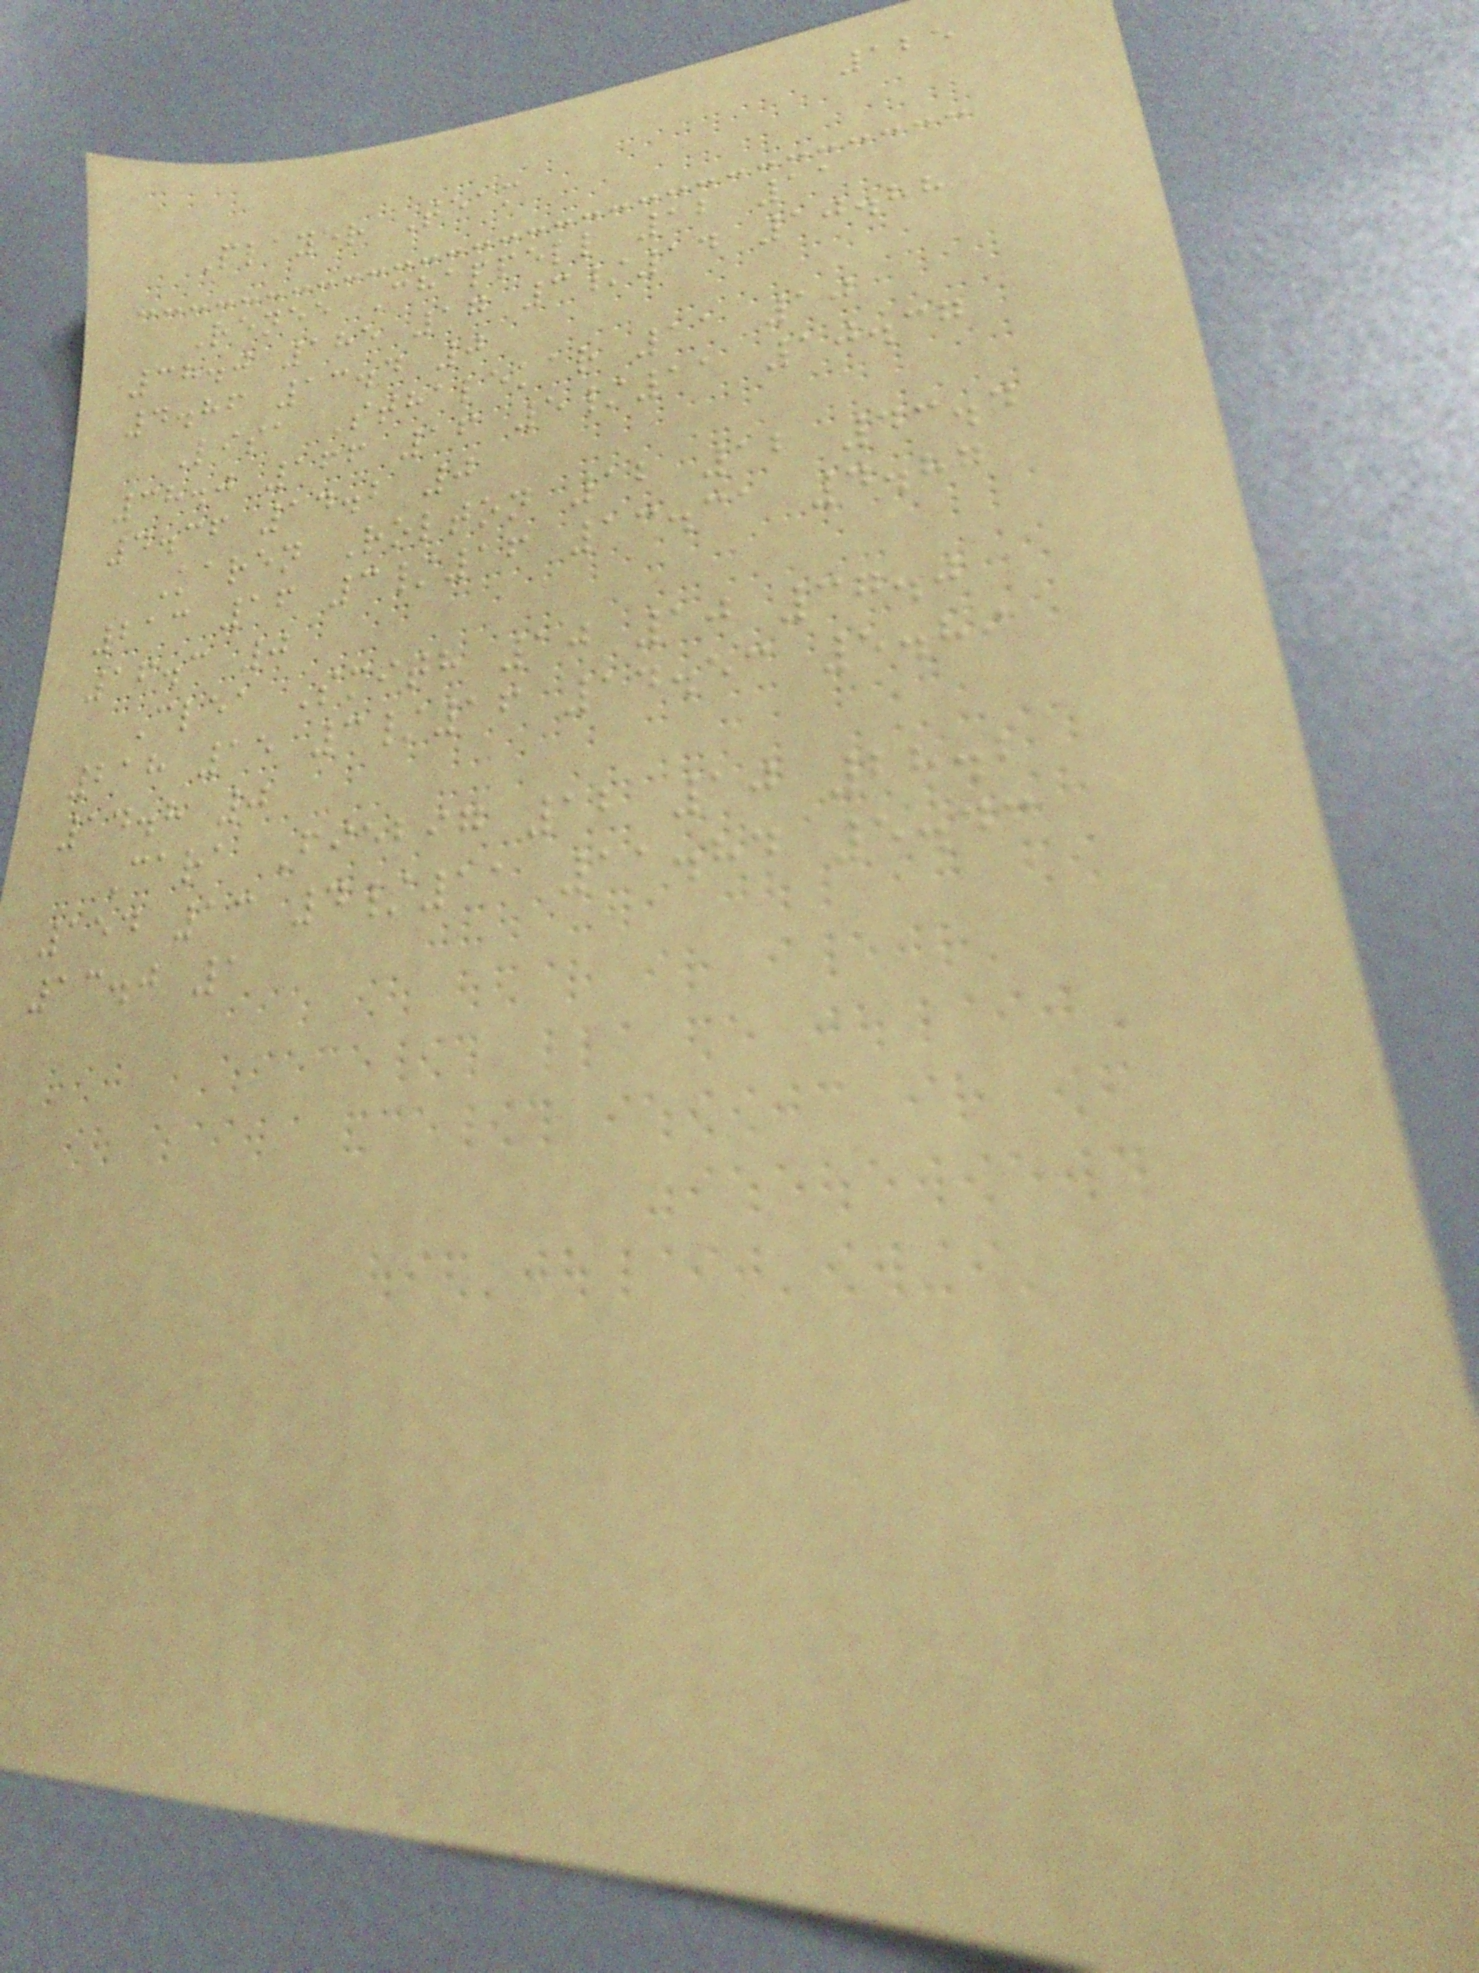125
Player Team
Renee Chappell 12 11
38.0 185 17 3/14 10.88
4.86 13.4 0
Lisa Sthalekar 11 10
38.0 166 16 5/11 10.37
4.36 14.2 0
Karen Rolton 12 12 43.4
213 16 3/16 13.31 4.87
16.3 0
Clea Smith 10 10 37.0
218 15 3/16 14.53 5.89
14.8 0
Cara Fiebig 12 10 28.2
154 13 4/11 11.84 5.43
13.0 1
